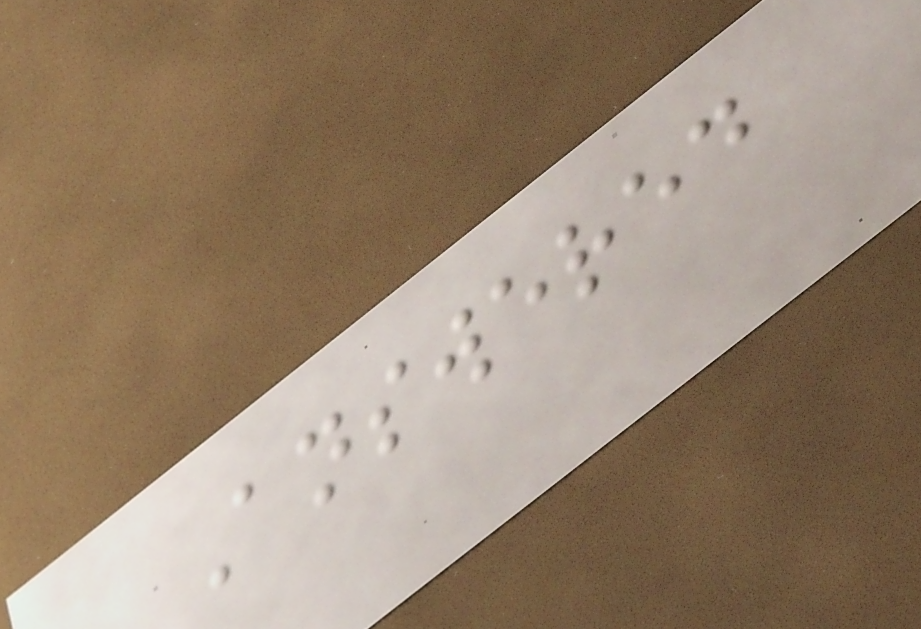Answered
